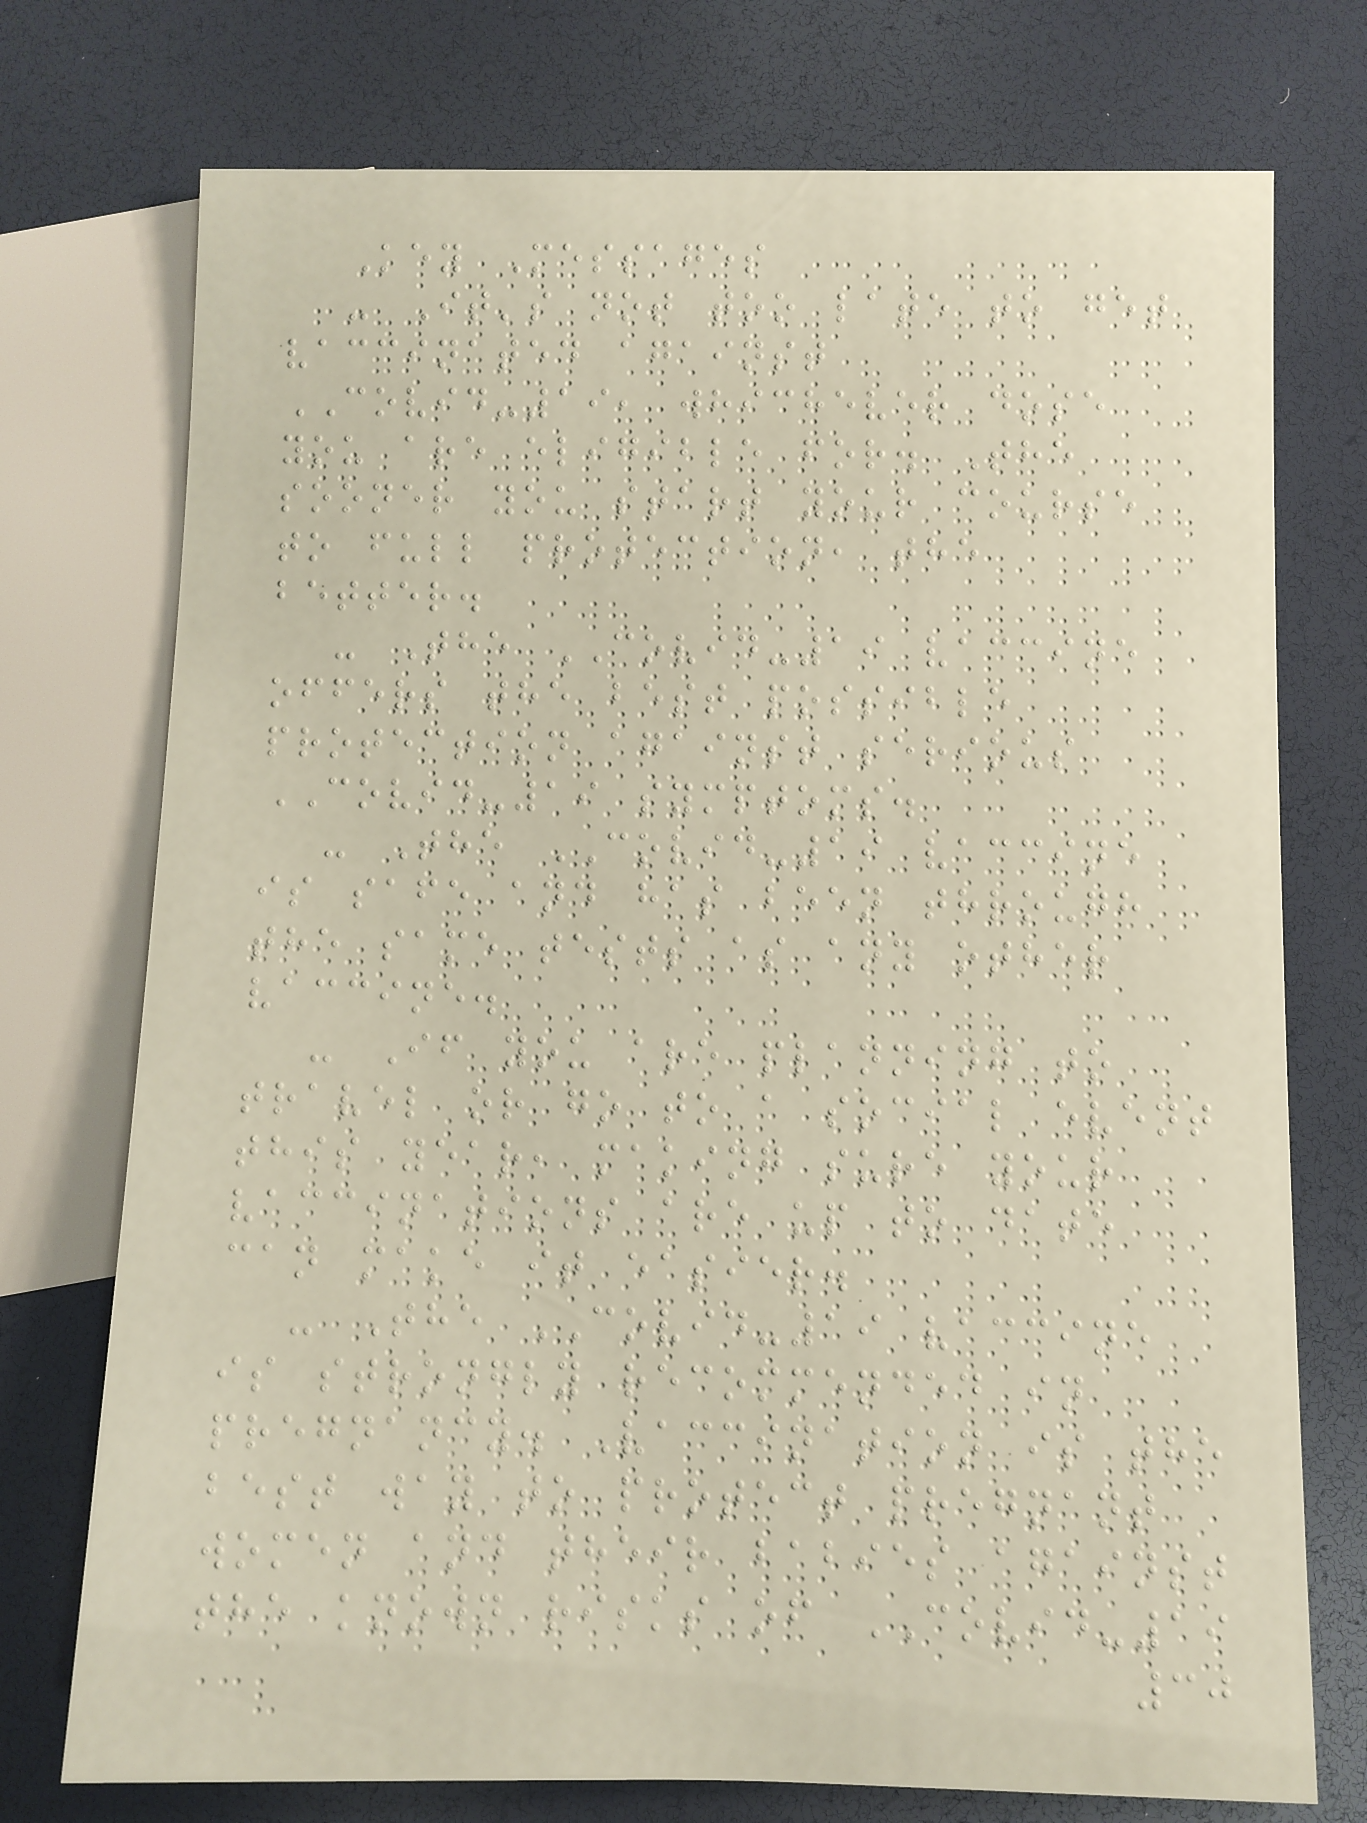Key Messages
- It's not too late to get
vaccinated against
COVID-19, whichever dose
you are eligible for. The
sooner you start your course
to full protection, the
better.
- The COVID-19 vaccine
offers the best possible
protection against serious
COVID-19 symptoms.
- The COVID-19 vaccine
is safe and has been through
the same tests as any other
vaccine.
- If you are planning to
travel or go to a social event
this year, making sure your
vaccinations are up to date
can make it easier.
- The COVID-19 vaccine
is strongly recommended in
pregnancy. Vaccination is the
best way to protect pregnant
women and their babies against
the known risks of COVID-19
30
